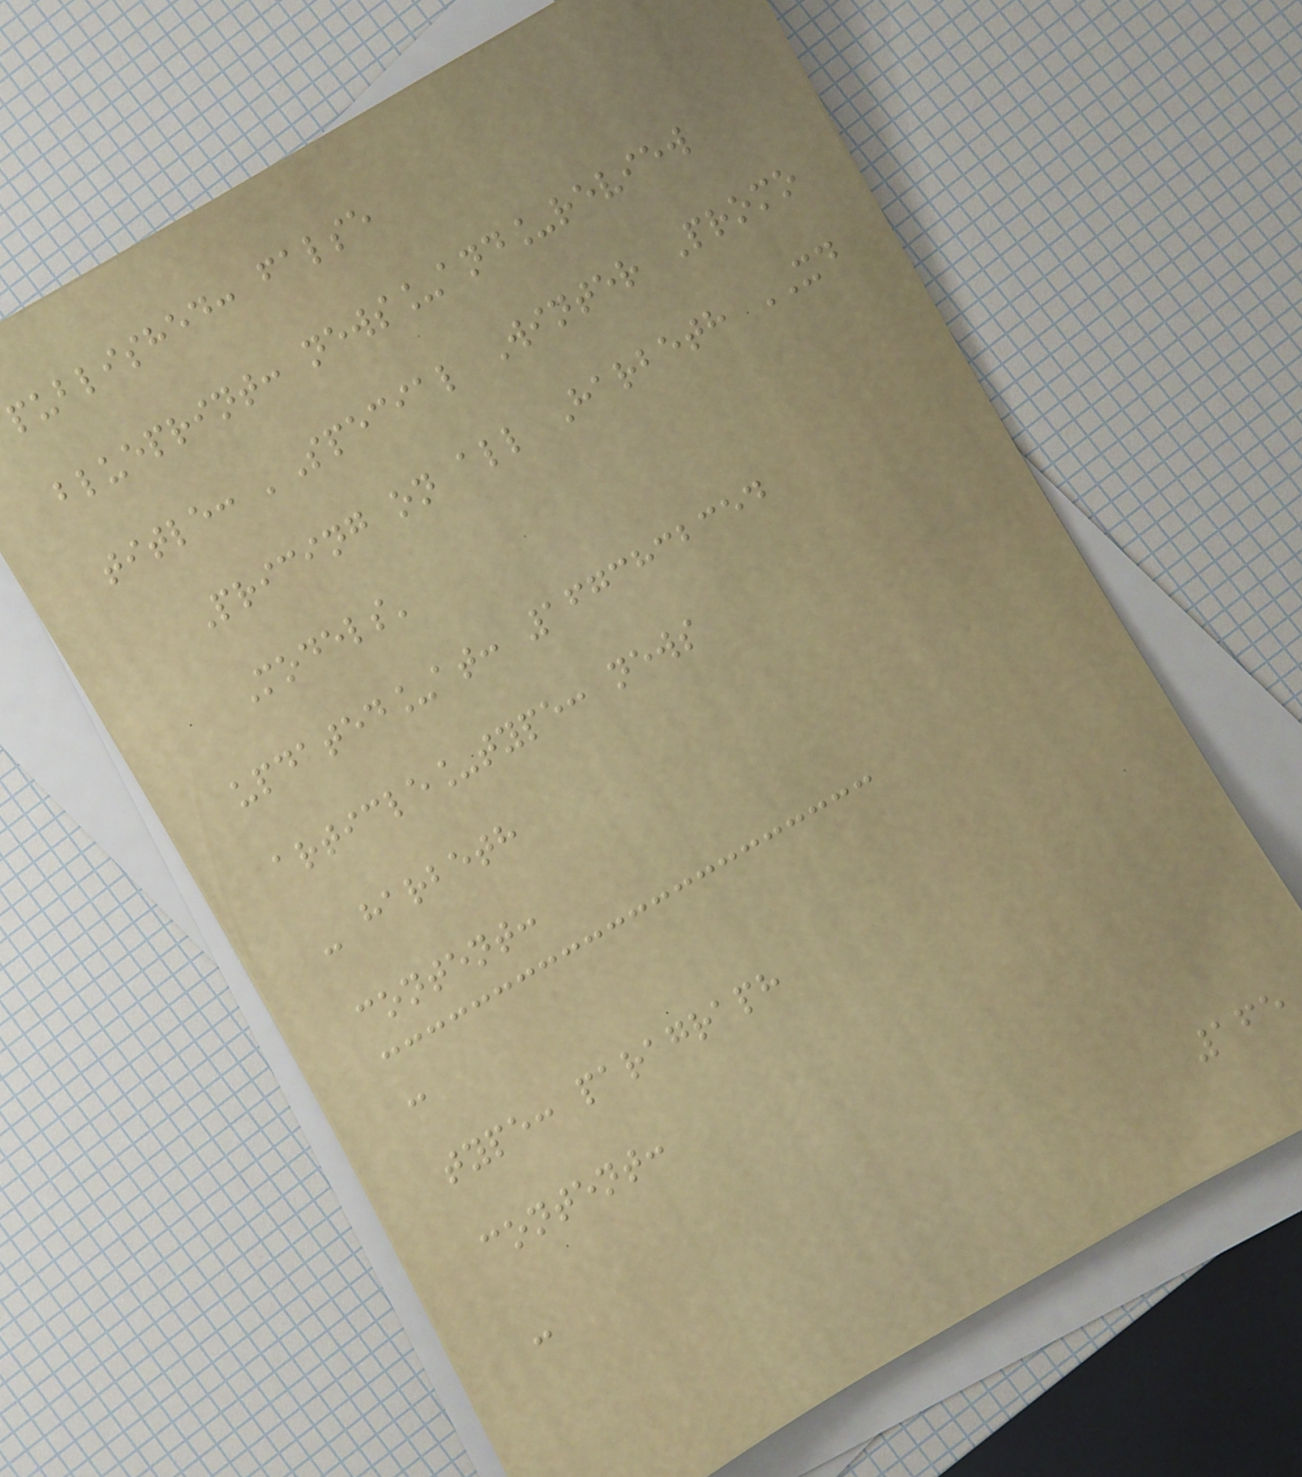published: false
blueprint: news_and_review
title: 'Special Winter Promo
Pricing on all Harbeth XD
Models'
updated_at: 1673832354
article_type: news
- harbeth
content:
-
type: paragraph
content:
-
165
